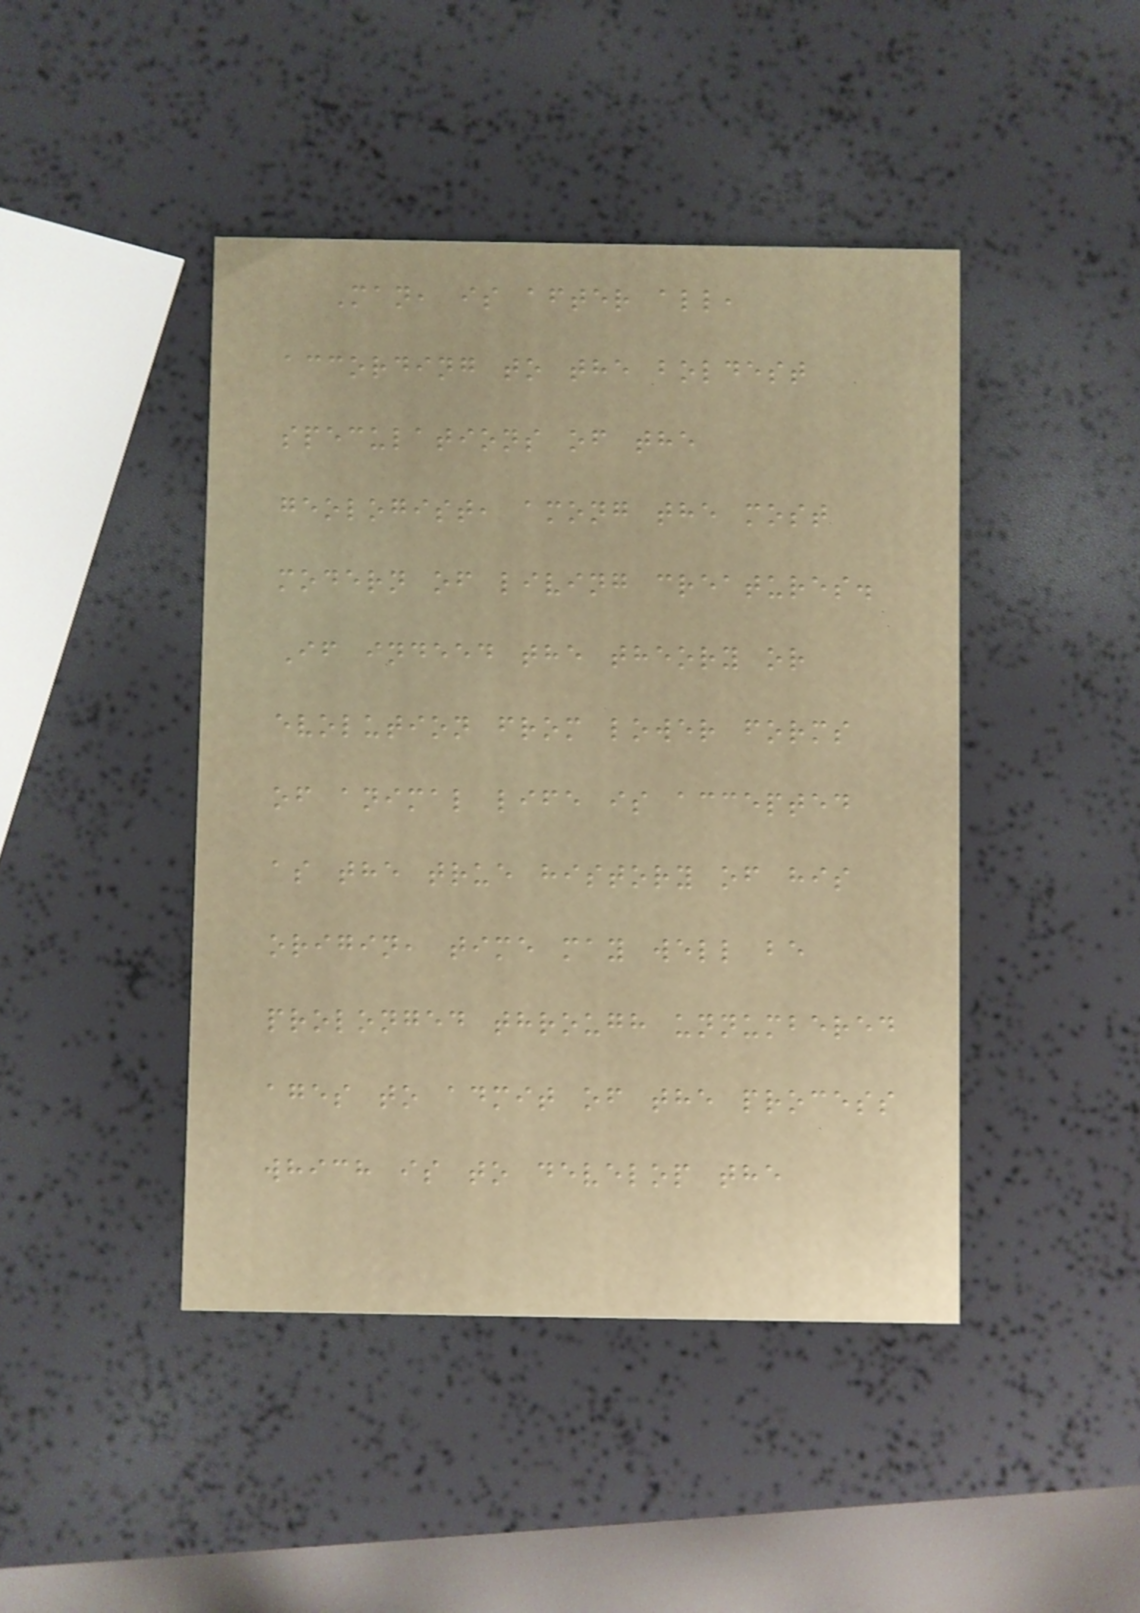Man, is after all,
according to the boldest
speculations of the
geologist, among the most
modern of living creatures.
If indeed the theory or
evolution from lower forms
of animal life is accepted
as the true history of his
origin, time may well be
prolonged through unnumbered
ages to admit of the process
which is to develop the
